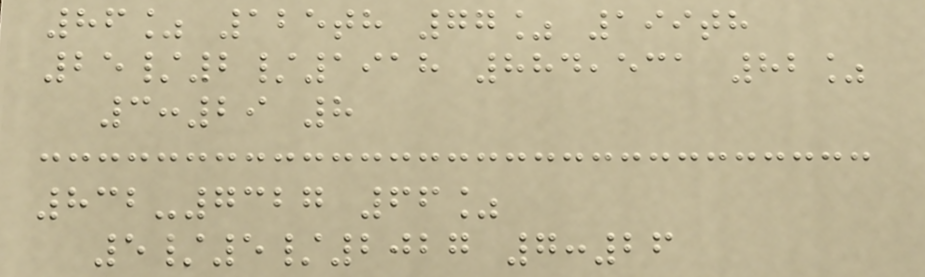86% 125th 77% 199th
25/2/1918 884,531 82%
3:29 8
832-7327 66%
5/5/2027 7:26
